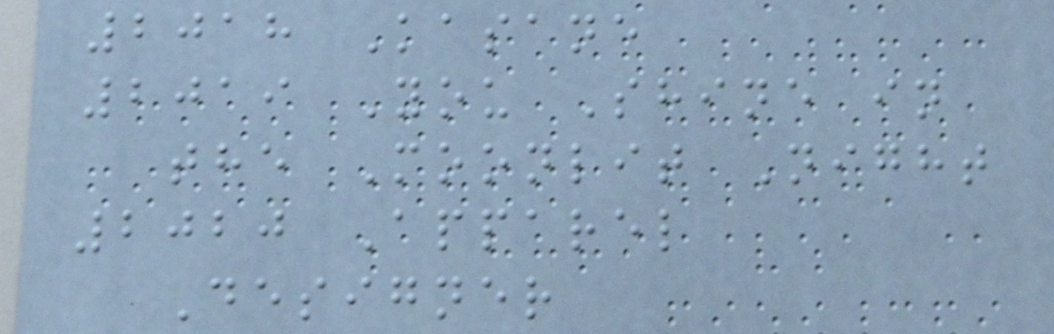2018 Kasane
2019 You Shine in
the Moonlit Night
2020 Apparel
Designer
